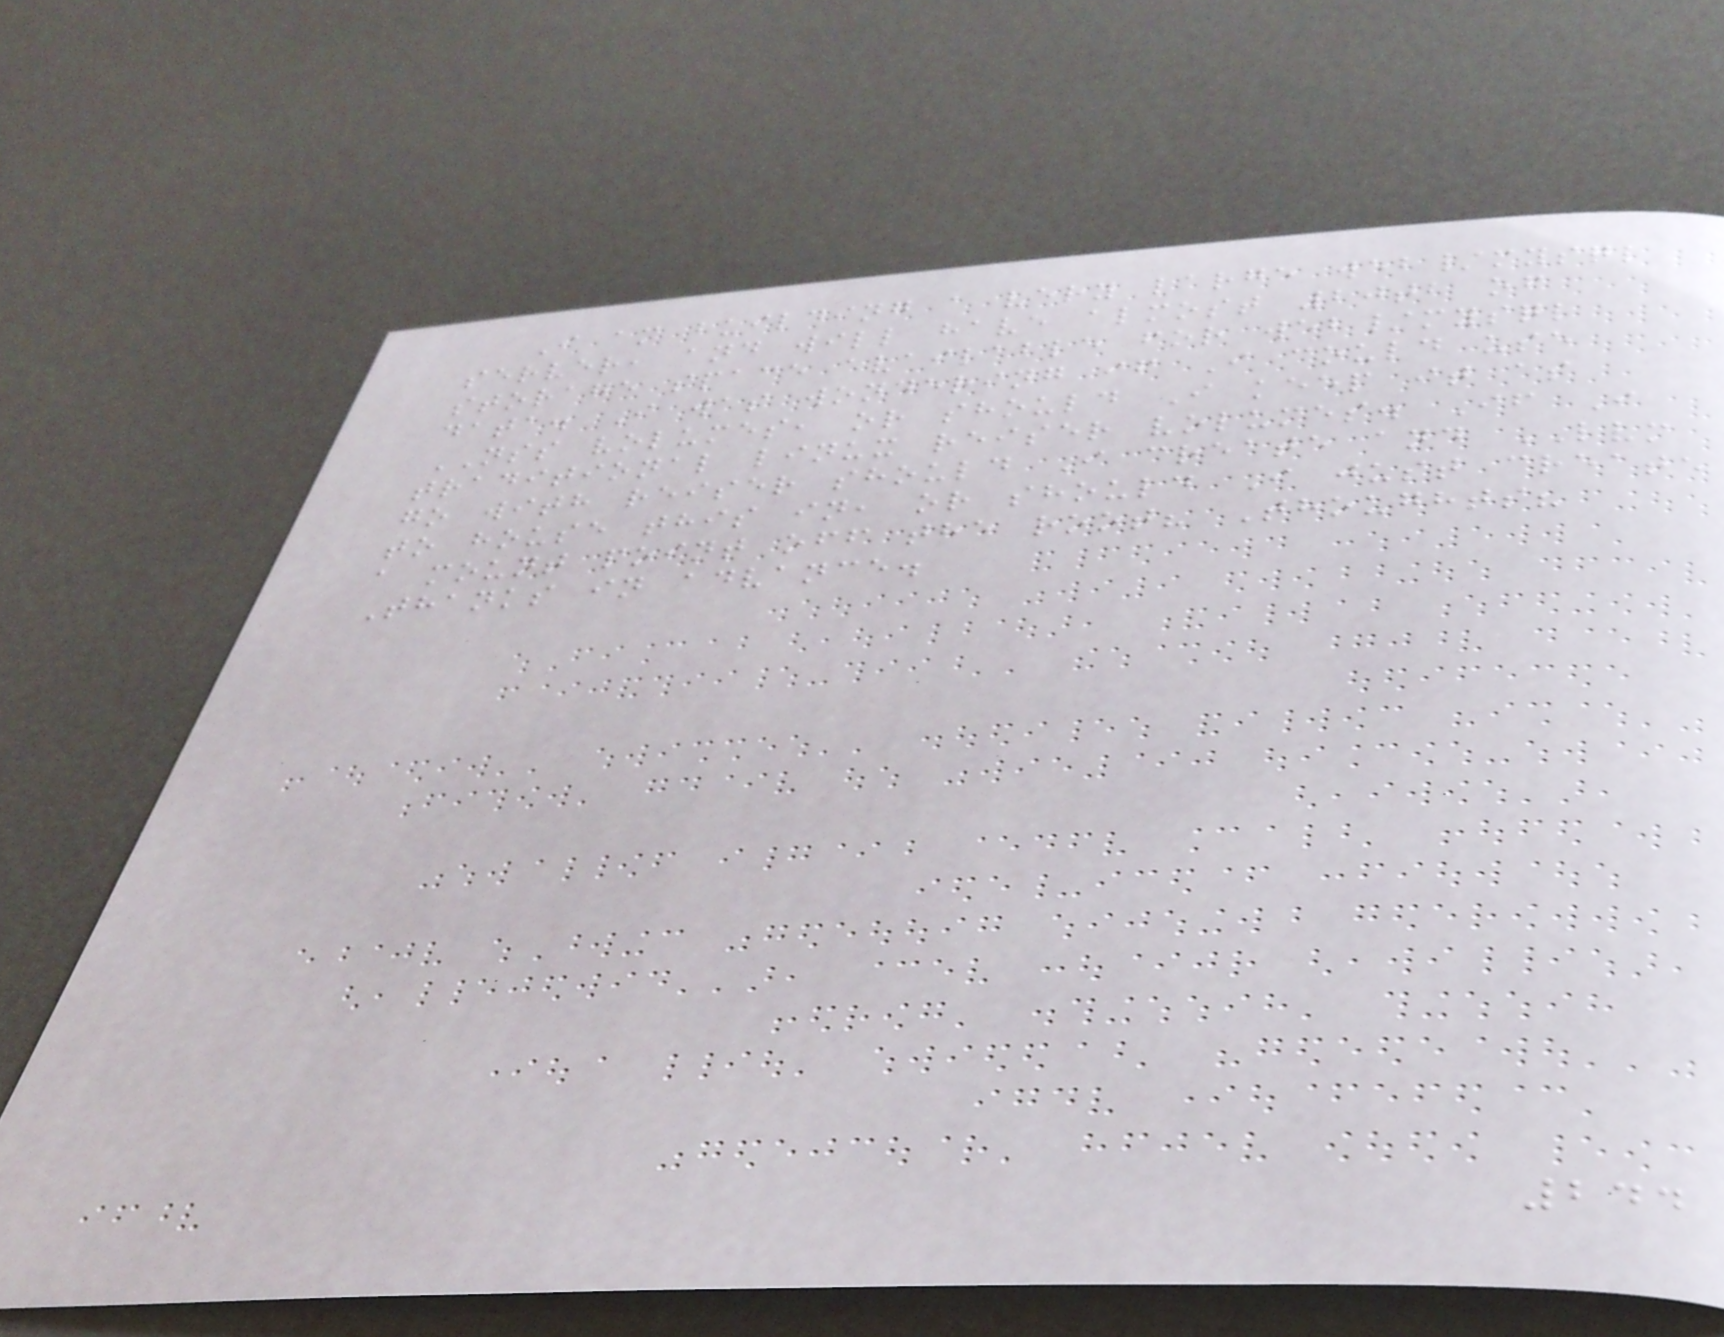I am building a very large web/mysql
server, and will have almost 20tb of
storage space available for web/mysql
data. I was wondering if I could use
NSS volumes, or should I keep it as
traditional linux reiser volumes. If I
go with reiser should I create and LVM
to house this in, or should I just create
a mount point off the root? Thoughts?
Thanks in advance.
244
